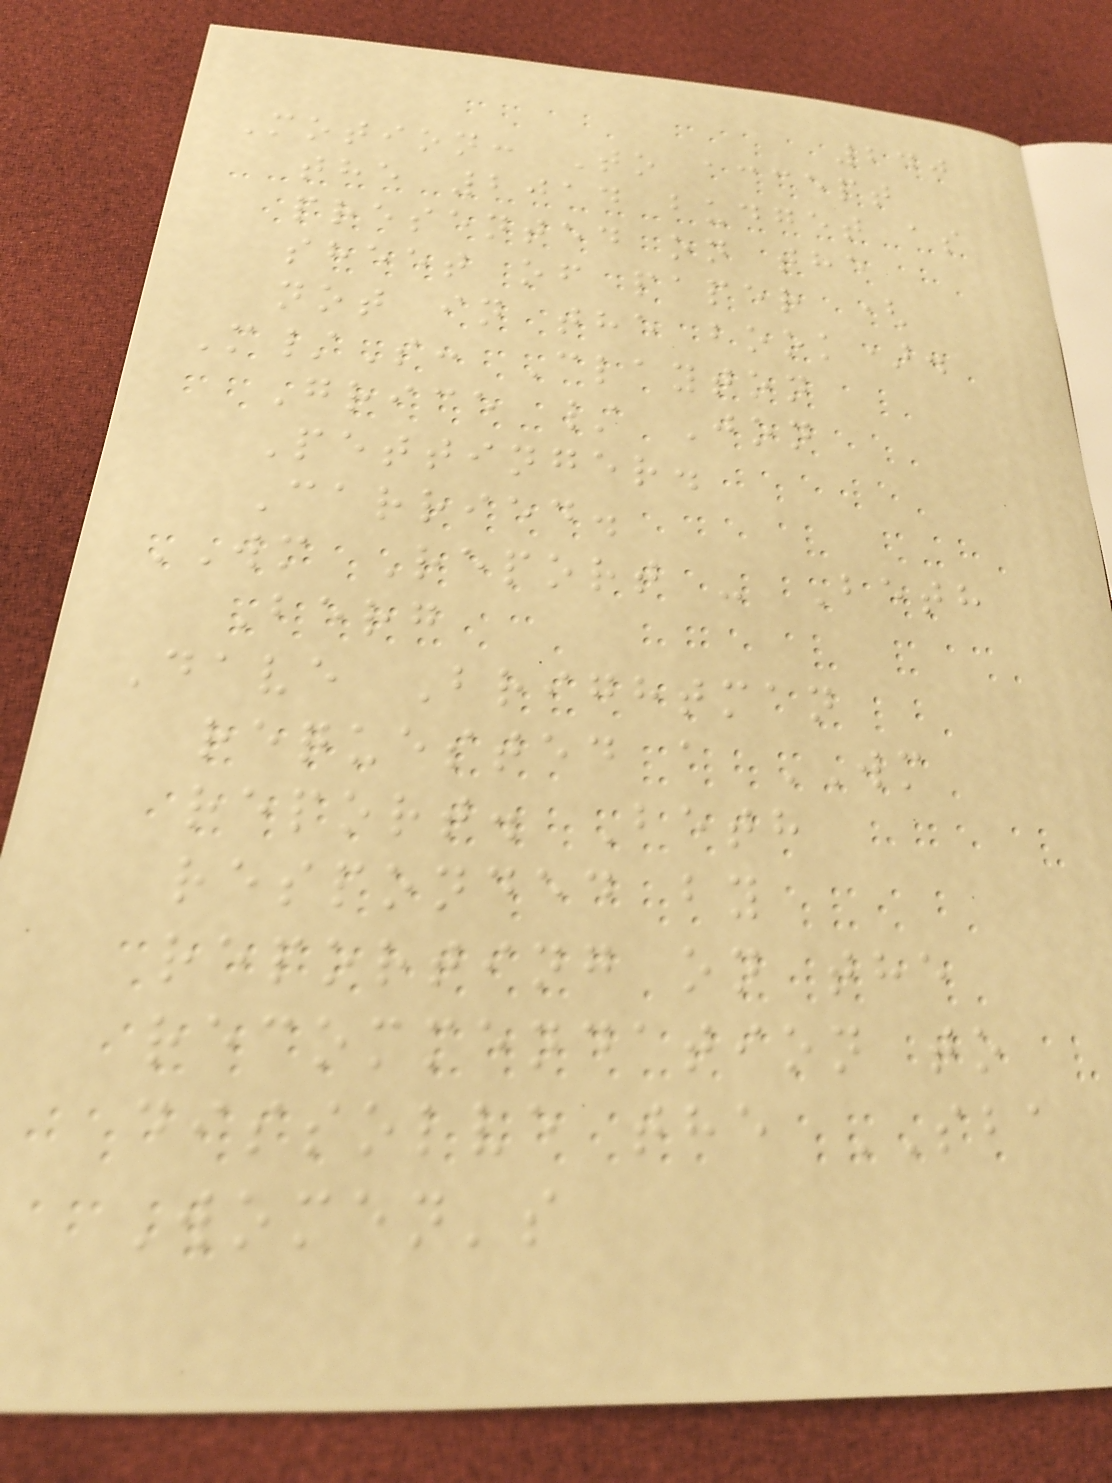240
Motion: To accept
the 2014 budget as
presented on the
sheet of paper (
not in the book).
M/S: Clayton
Grice / Jon
Pettinger.
Carried.
WM Report - Beth
Berg
Dave Brightman
requested a WM
report. Beth
responded by
reporting on the
recommendation to
dissolve the SBA
Women's
